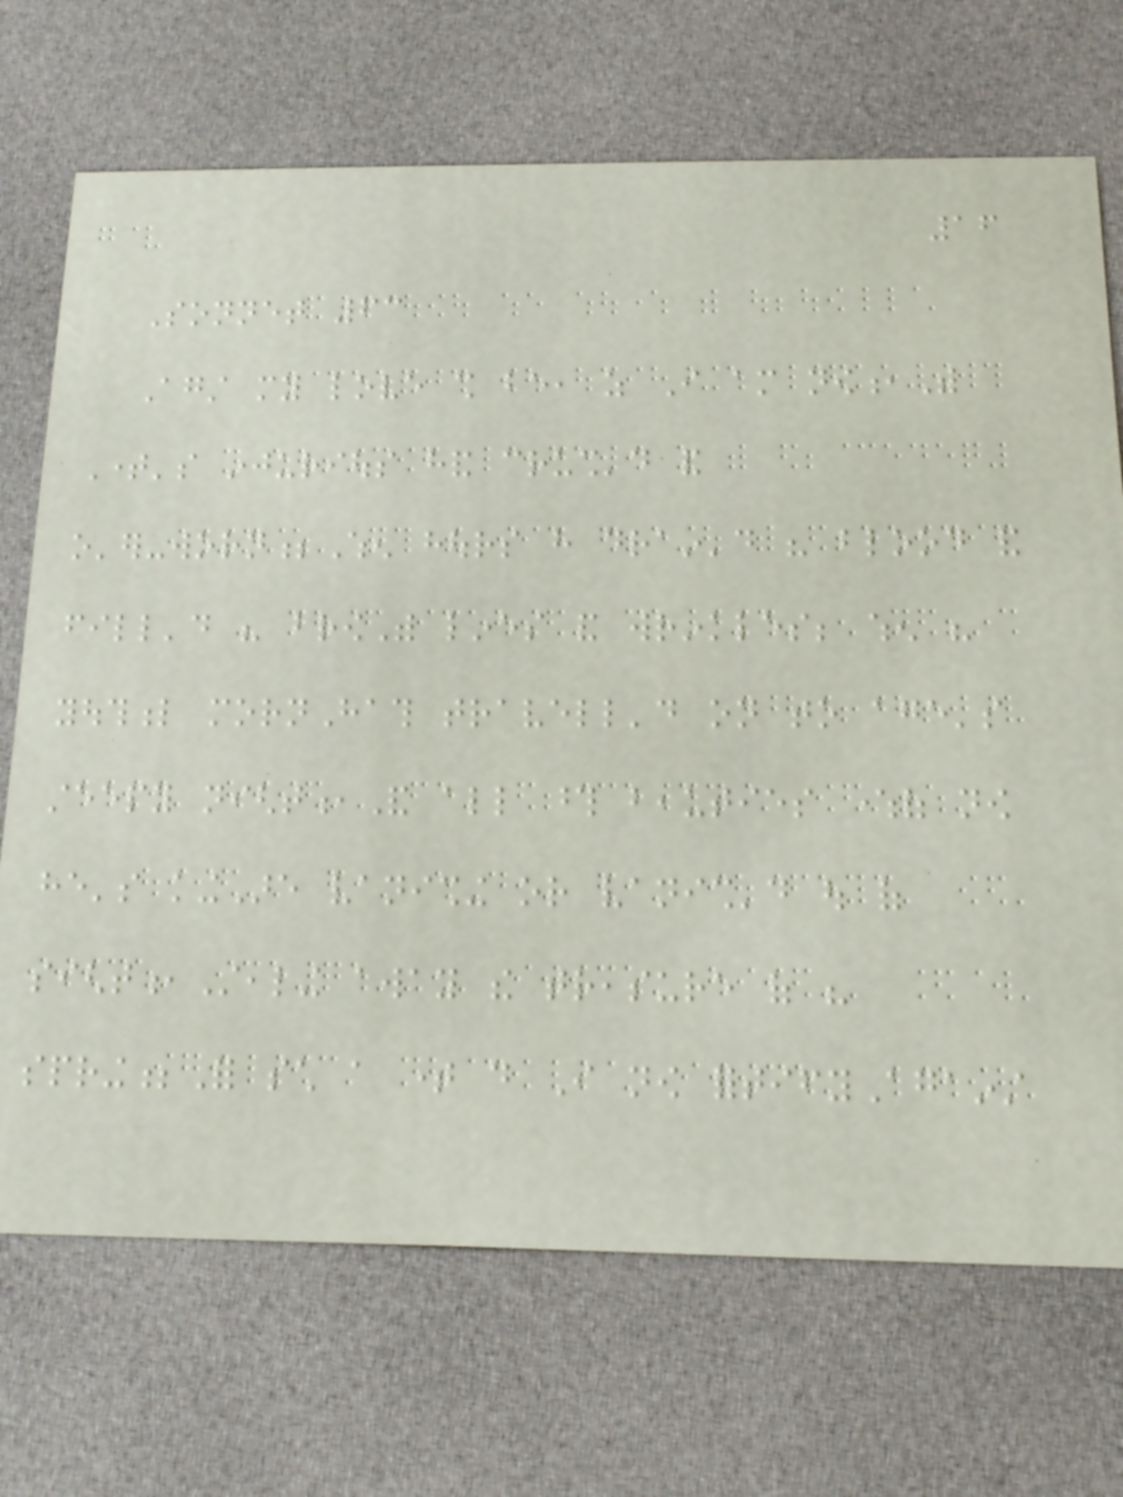16
Sonnet 63
Against my love shall be, as I am now,With
Time's injurious hand crush'd and
o'er-worn;When hours have drain'd his blood and
fill'd his browWith lines and wrinkles; when his
youthful mornHath travell'd on to age's
steepy night,And all those beauties whereof now
he's kingAre vanishing or vanish'd out of
sight,Stealing away the treasure of his
spring;For such a time do I now fortifyAgainst
